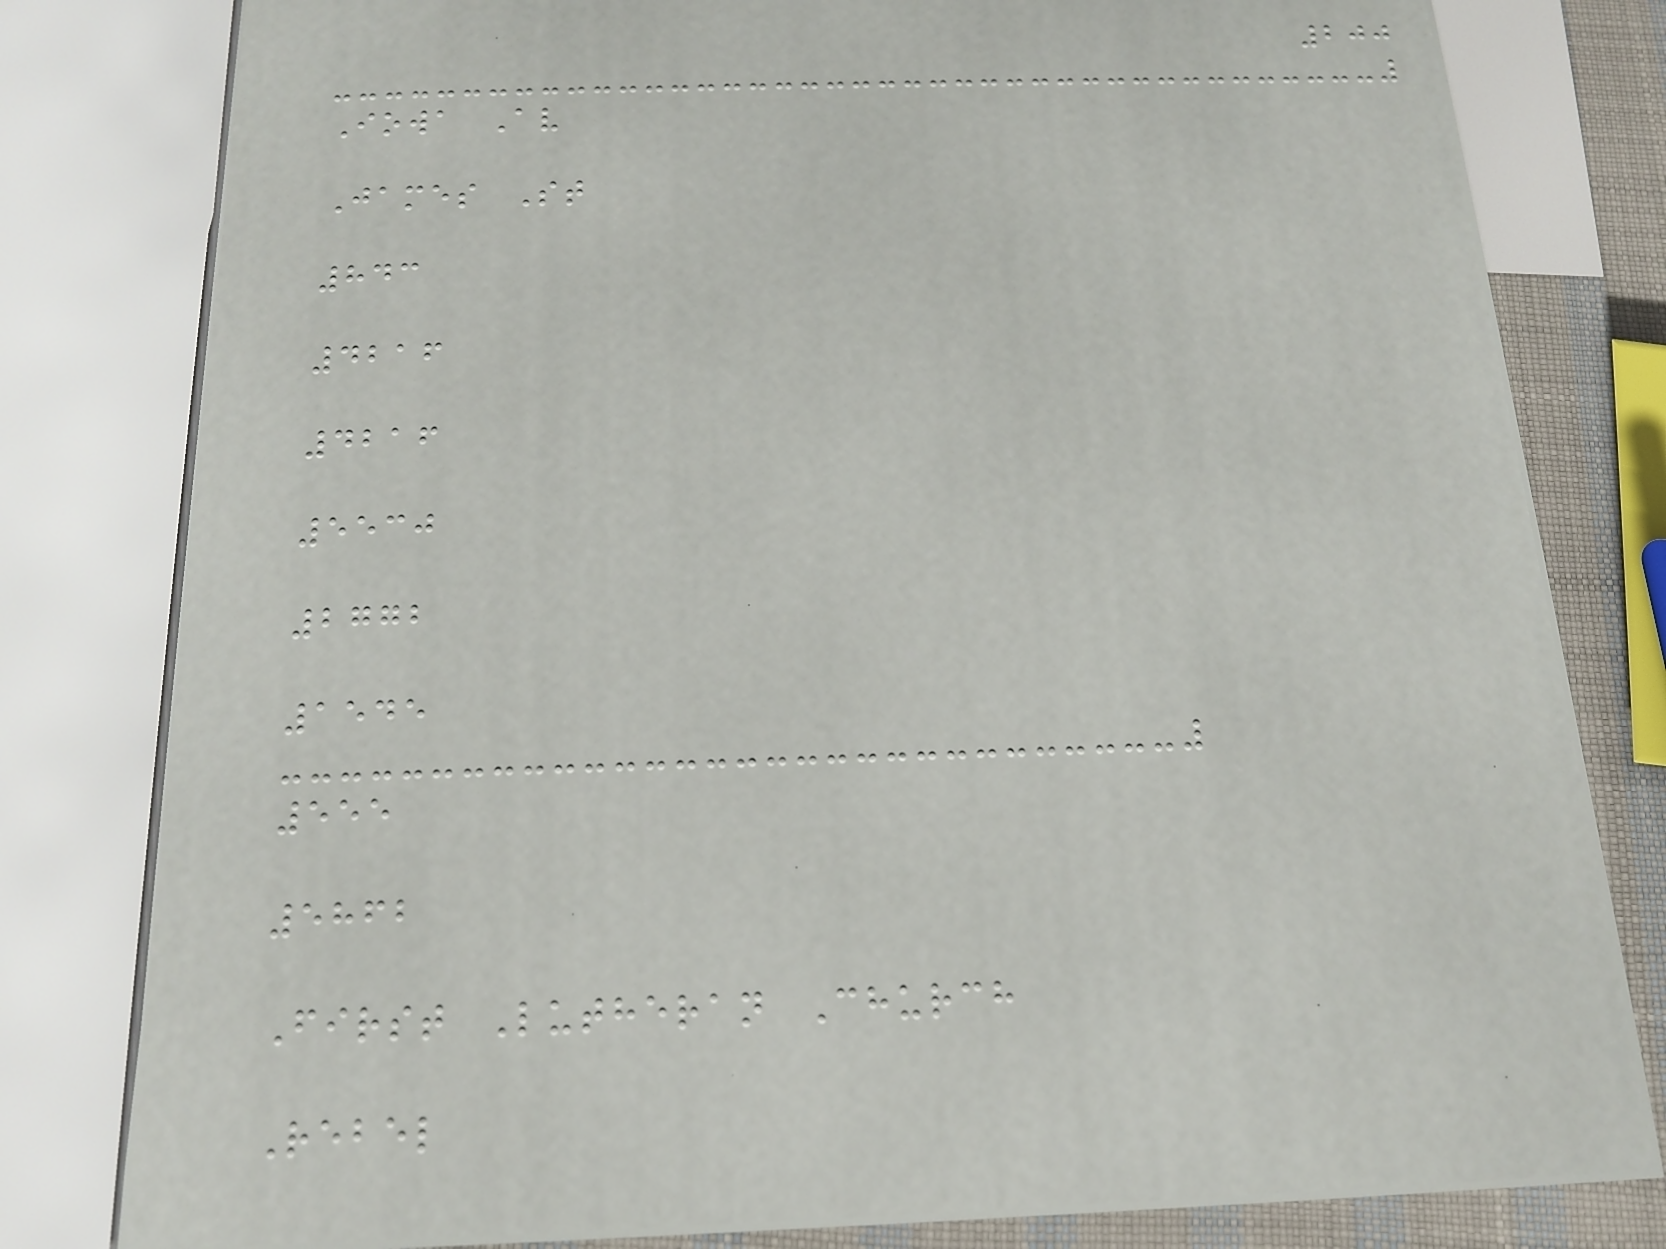200
Iowa Av
James St
843
4216
4216
5530
2772
1545
555
5862
First Lutheran Church
Rebel
